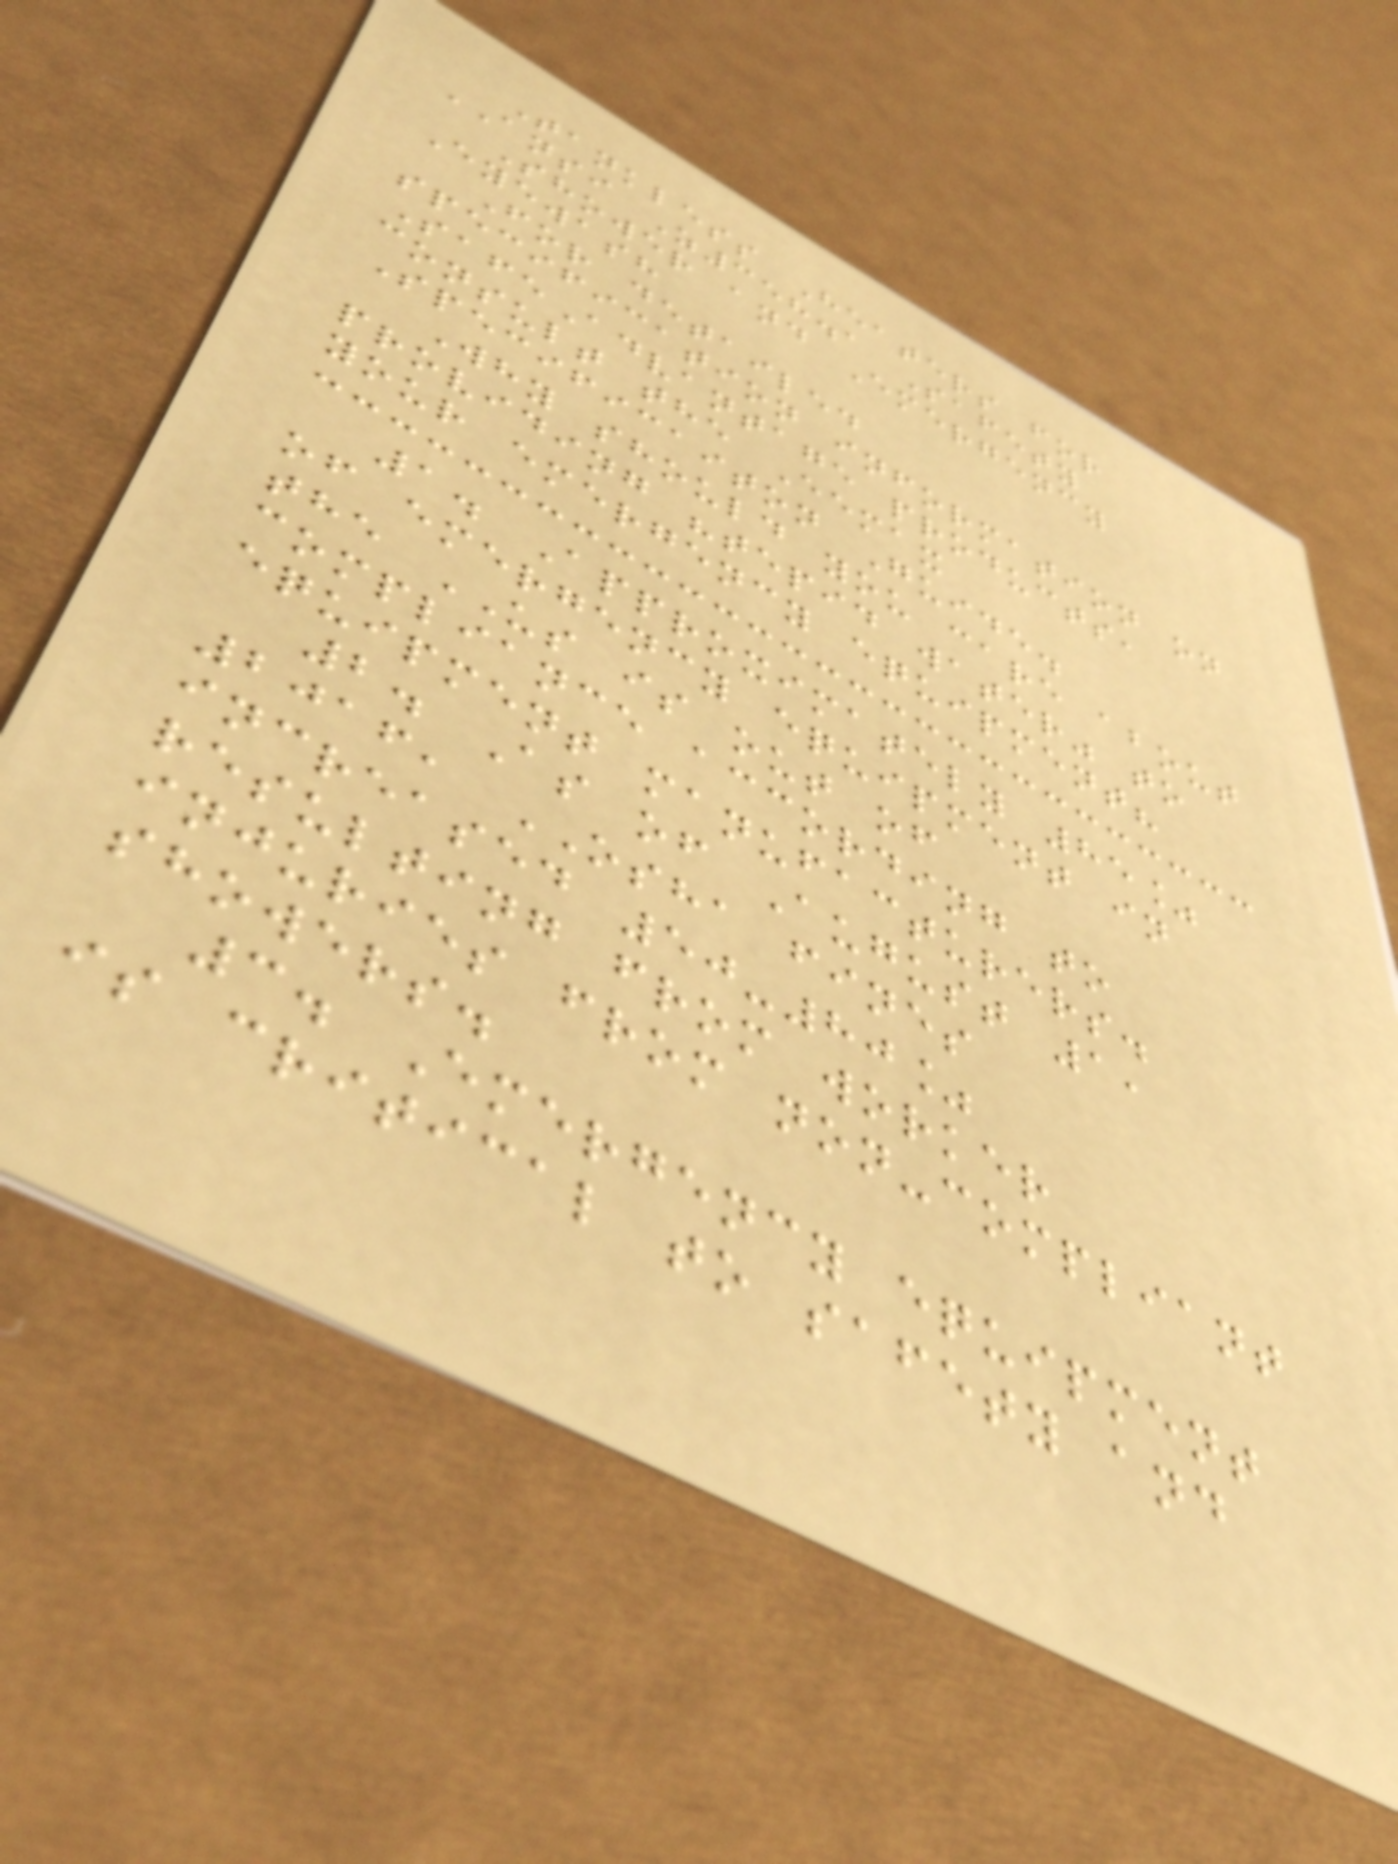Tankless Heaters for
ANSI Z358.1 Safety
Shower and Emergency
Eyewash
For detailed
specification information on
SafeAdvantage products,
consult the Eemax
Specificaiton Guide.
Why should you care about
providing "tepid water" to
your emergency equipment?
1. Approximately 85%
of emergency equipment in
the US is out of
compliance according to
equipment manufacturers.
2. As of August 1,
2016, OSHA fines
increased 50-80%
resulting from worker
injuries from non-compliant
showers.
3. Emergency equipment
is critical to safety and
